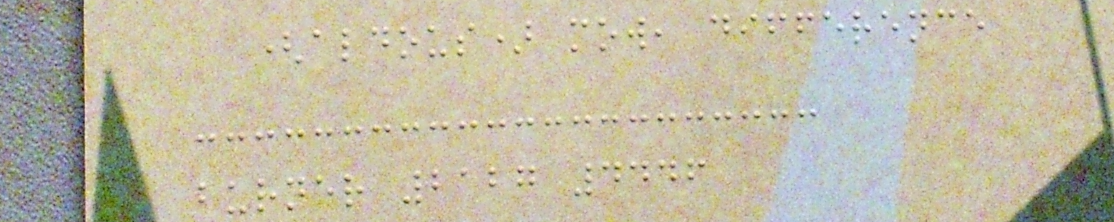(aldous) mow, difference
burner 2127 4446
